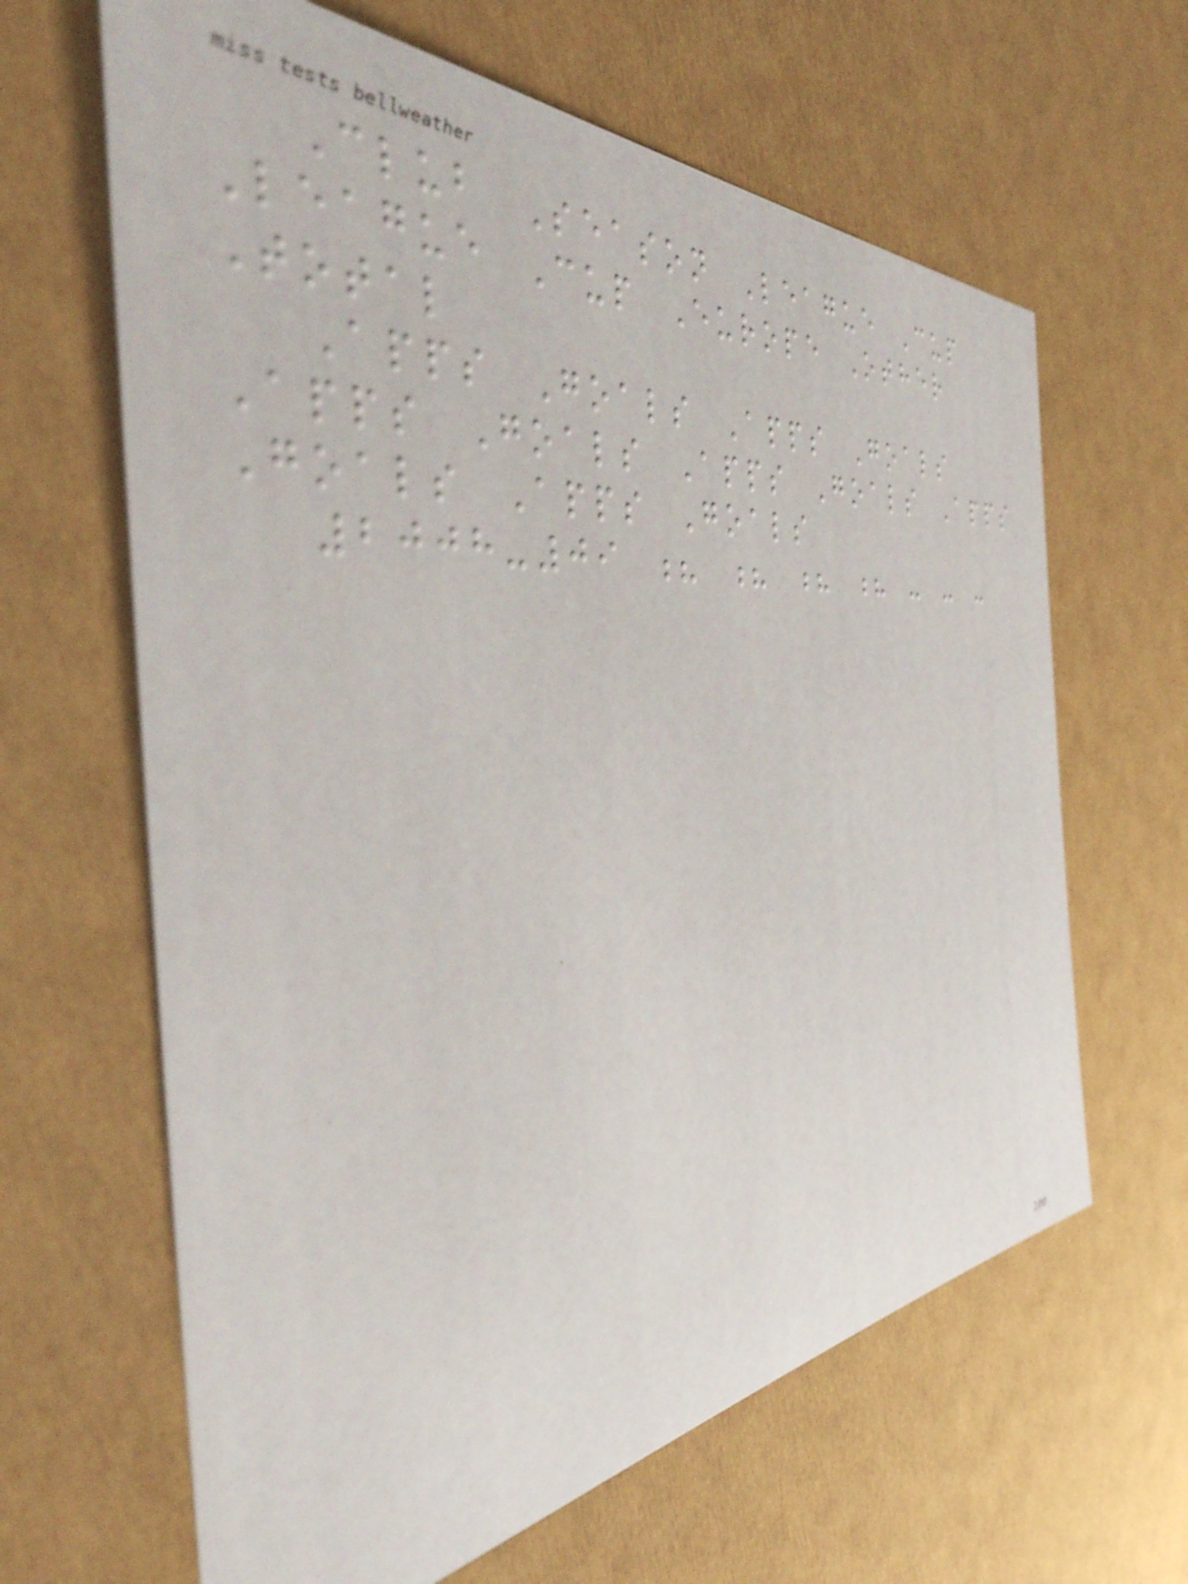Club Season League Cup
League Cup Europe Other
Total
Apps Goals Apps Goals
Apps Goals Apps Goals Apps
Goals Apps Goals
2008-09 ? ? ? ? - - -
